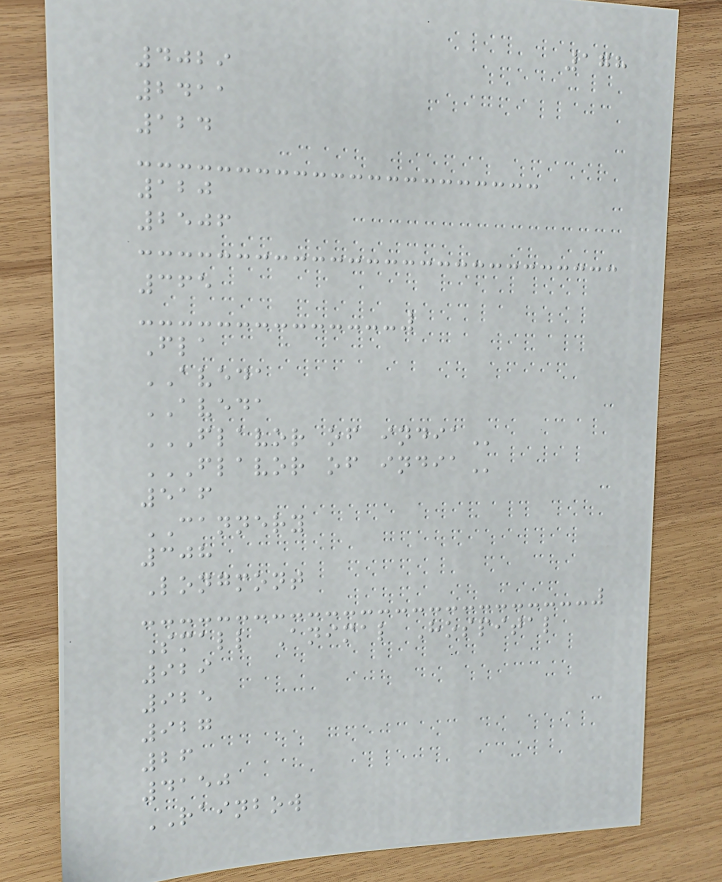178
4029
2411
124
120
2506
365
Fla
AVEDA
AVEDA
FLAVOR OF INDIA
FLAVOR OF INDIA
516
CANNERY
308
Longmont
Small Animal Hospital
929
925
927
26
4150
RAINBOW
